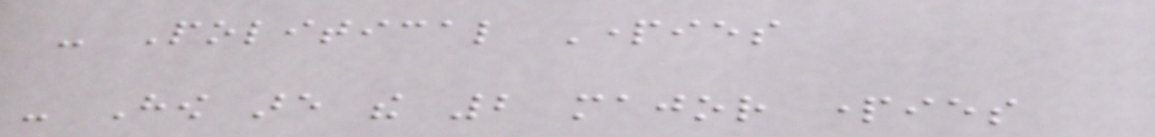- Political Parties
- How are the 2 major parties
